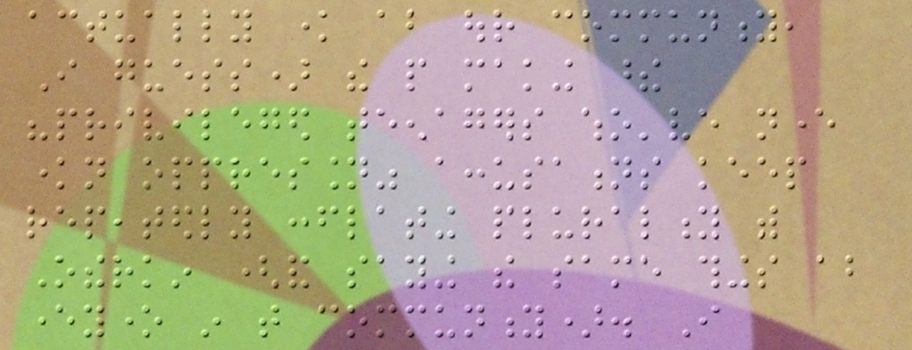actually know about our community,
I guess) the people making these
"privileged teenagers who've never
known oppression" accusations keep
repeatedly conflating plurality with
Otherkin (and saying the same things about
everyone in that community). I
